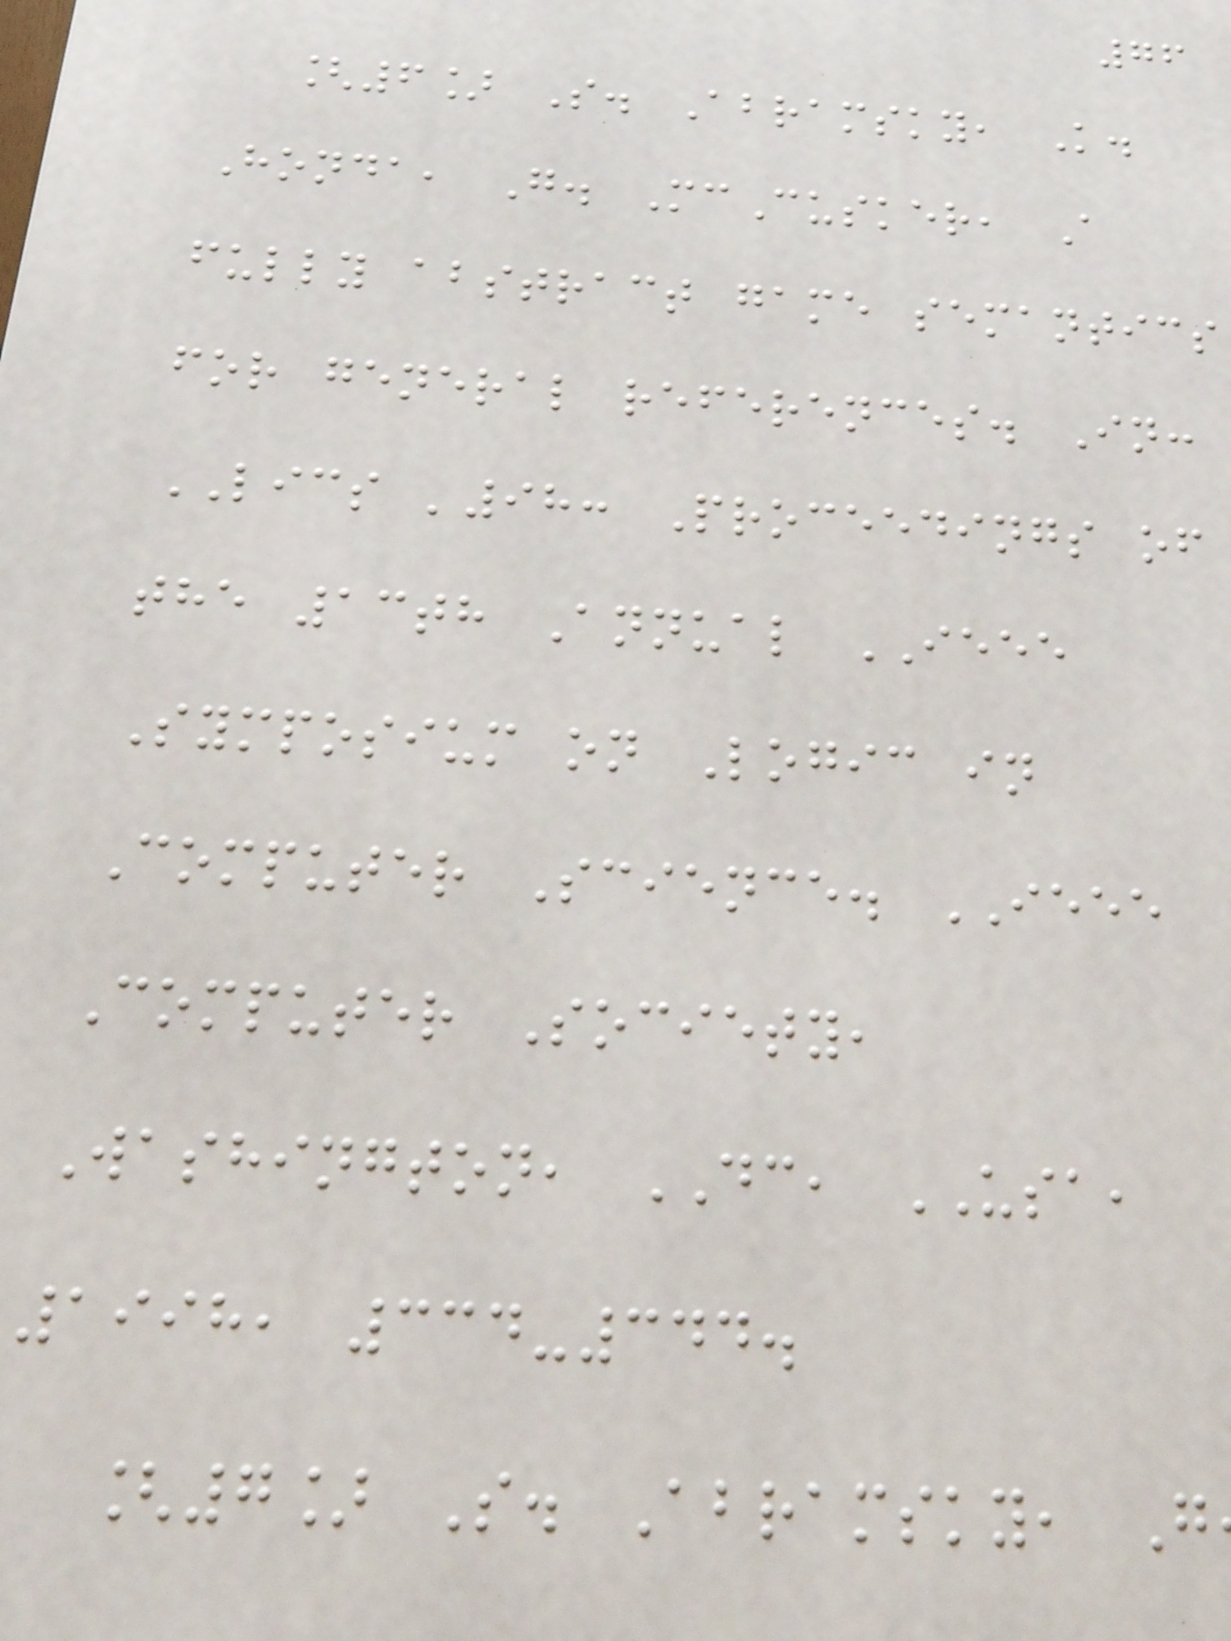76
[6] S. Abramsky, K.
Honda, G. McCusker, A
fully abstract game semantics
for general references. In:
LICS '98: Proceedings of
the 13th Annual IEEE
Symposium on Logic in
Computer Science. IEEE
Computer Society,
Washington, DC, USA,
1998, 334-344.
[7] S. Abramsky, G
